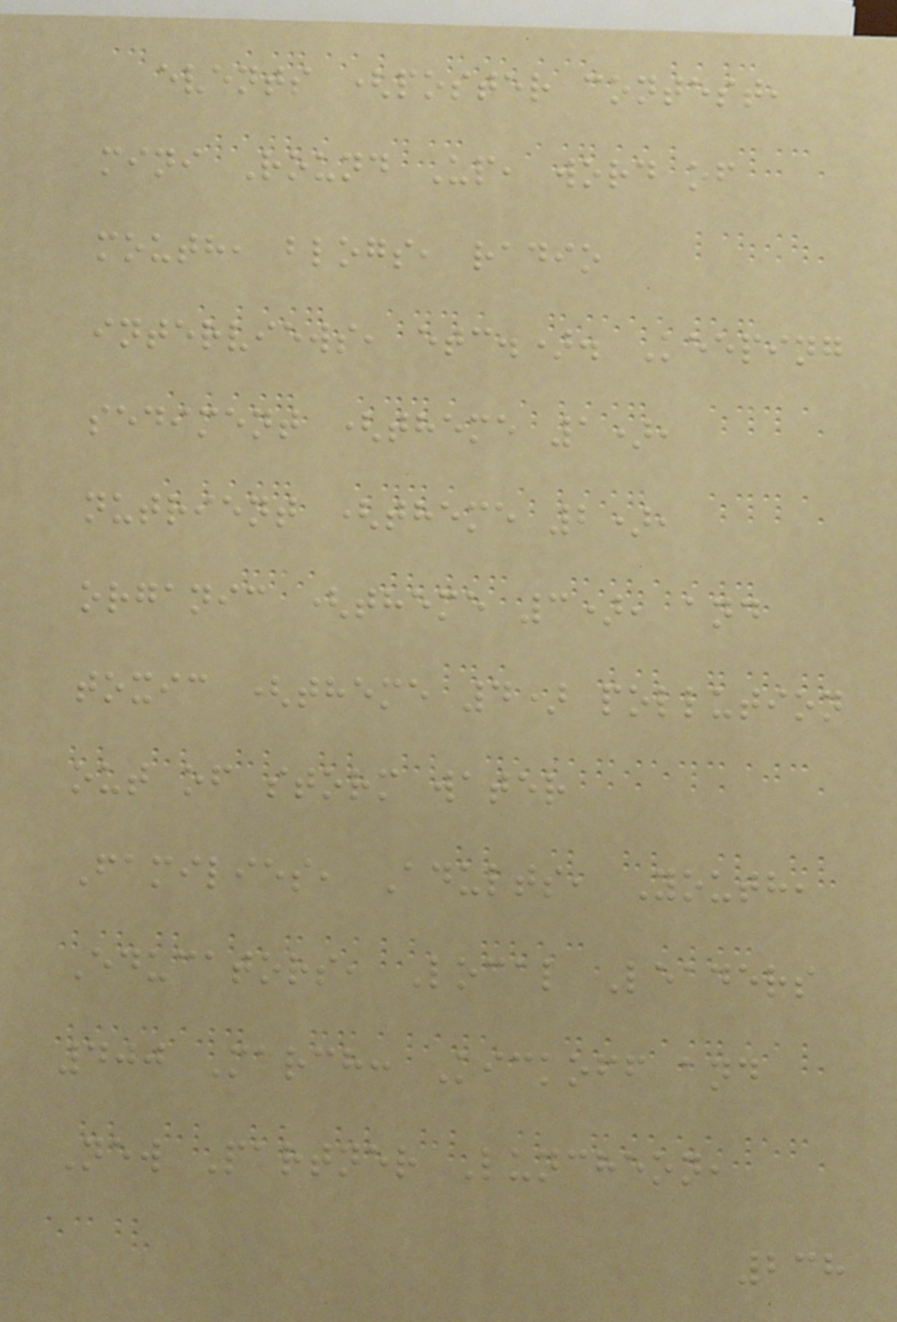events (poster contest,
mini Round Up, word of
mouth, blogs, radio
interviews, etc.). Keeping
sediment (theme 1),
nutrient (theme 2),
organic (theme 3), and
toxic (theme 4) pollution
out of storm water
Families, Adults, Youth,
Educators, Local Leaders
400 March: Kickoff and
New Partner Luncheon,
238
